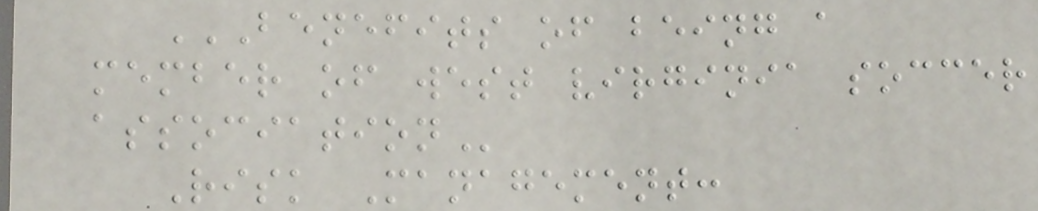BENEFITS OF BEING A
MEMBER OF WEST VIRGINIA SOCCER
ASSOCIATION
Risk Management:
